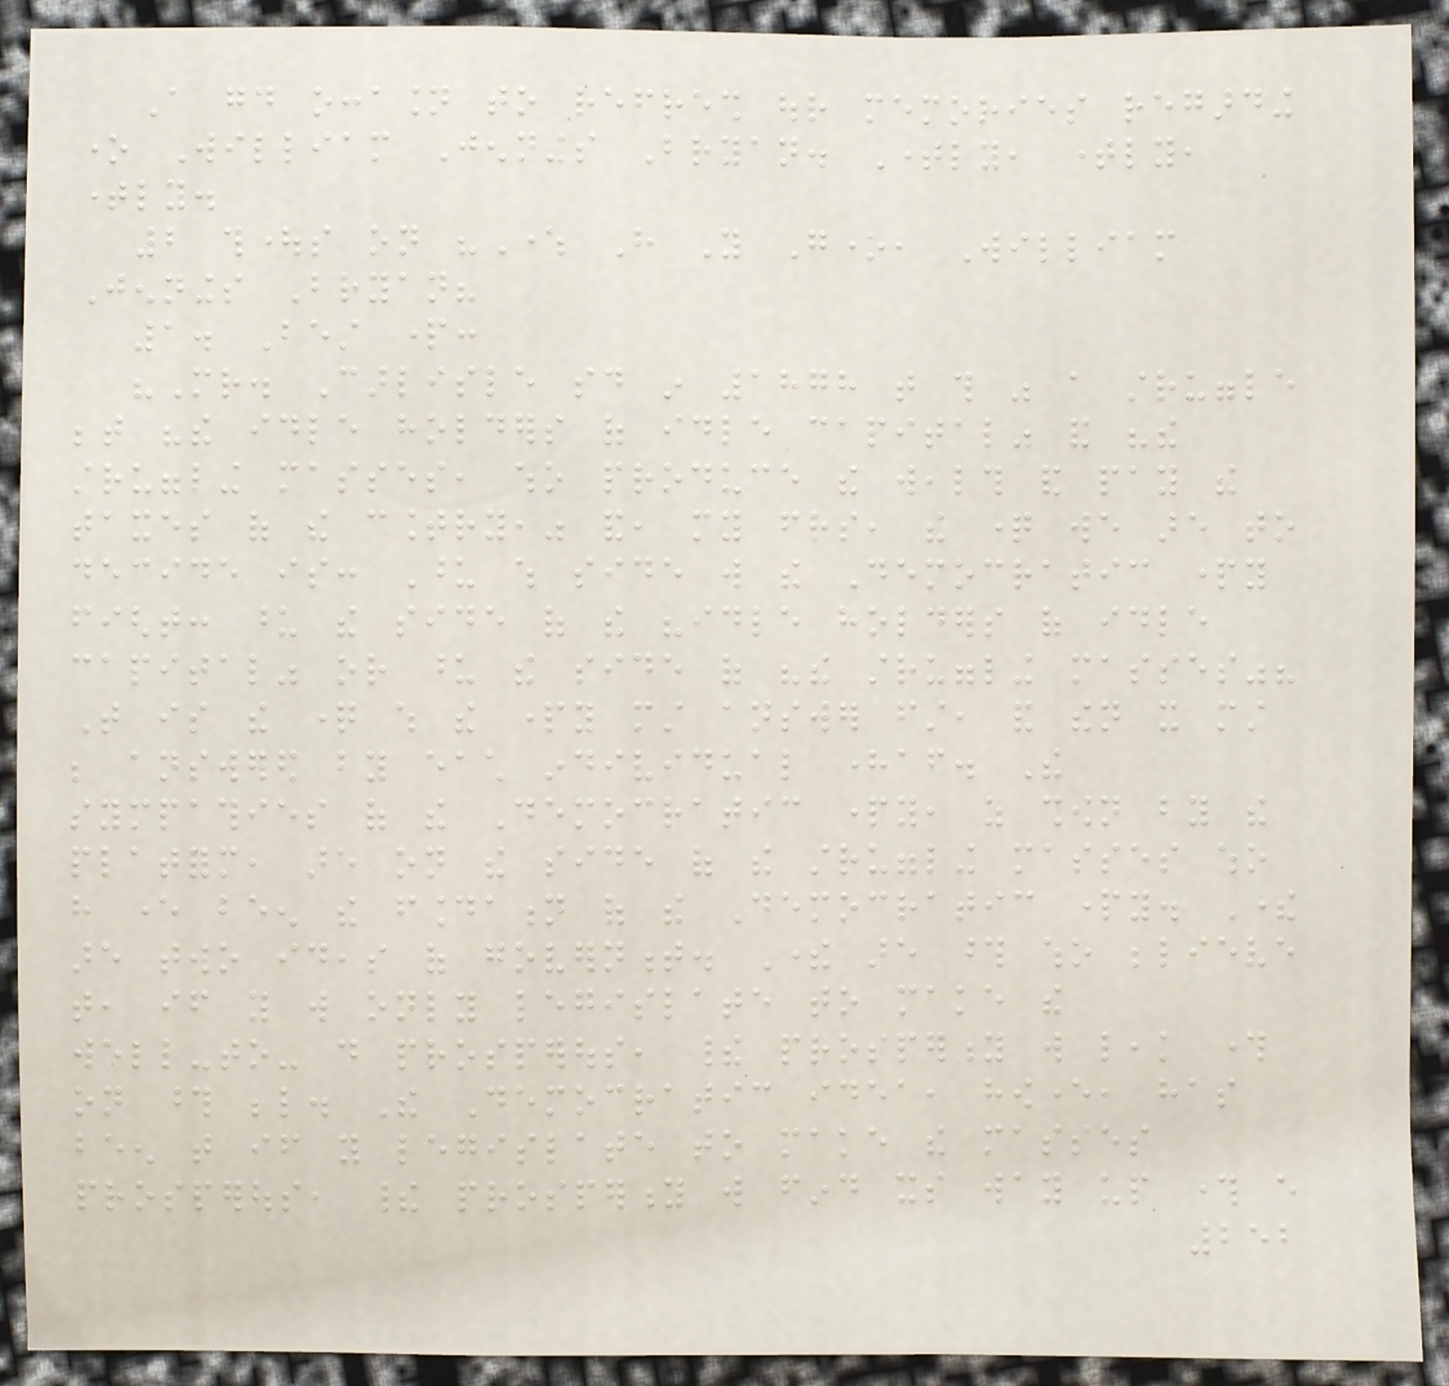A good occasion to refresh our memories regarding
one William Jennings Bryan. Timely, timely,
timely.
2 thoughts on "Where Have You Gone, William
Jennings Bryan?
1. Best part:
"Mr. Carlisle said in 1878 that this was a struggle
between "the idle holders of idle capital" and "the
struggling masses, who produce the wealth and pay the
taxes of the country," and, my friends, the question we are to
decide is: Upon which side will the Democratic party
fight: upon the side of the "idle holders of idle
capital" or upon the side of "the struggling masses"?
That is the question which the party must answer first, and then it must
be answered by each individual hereafter. The
sympathies of the Democratic party, as shown by the
platform, are on the side of the struggling masses who
have ever been the foundation of the Democratic party. There
are two ideas of government. There are those who believe
that, if you will only legislate to make the
well-to- do prosperous, their prosperity will leak through
on those below. The Democratic idea, however, has
been that if you legislate to make the masses
prosperous, their prosperity will find its way up through every
252
